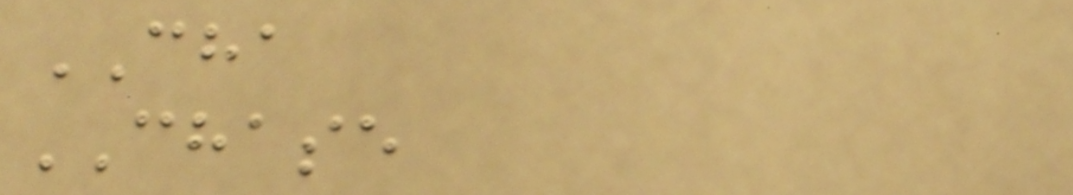CHA
CHASE
